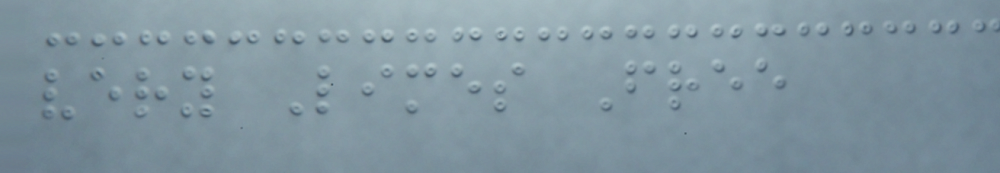very Limes Free
